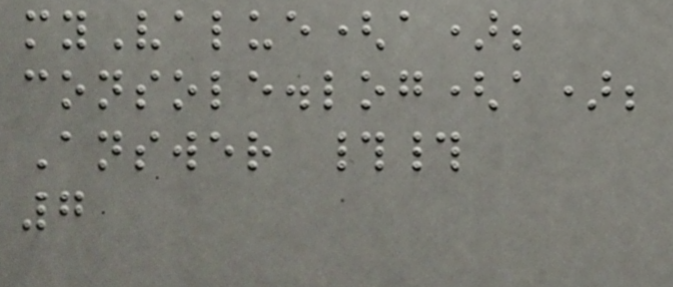myValue(a);
console.log(a);
Answer ##
7
